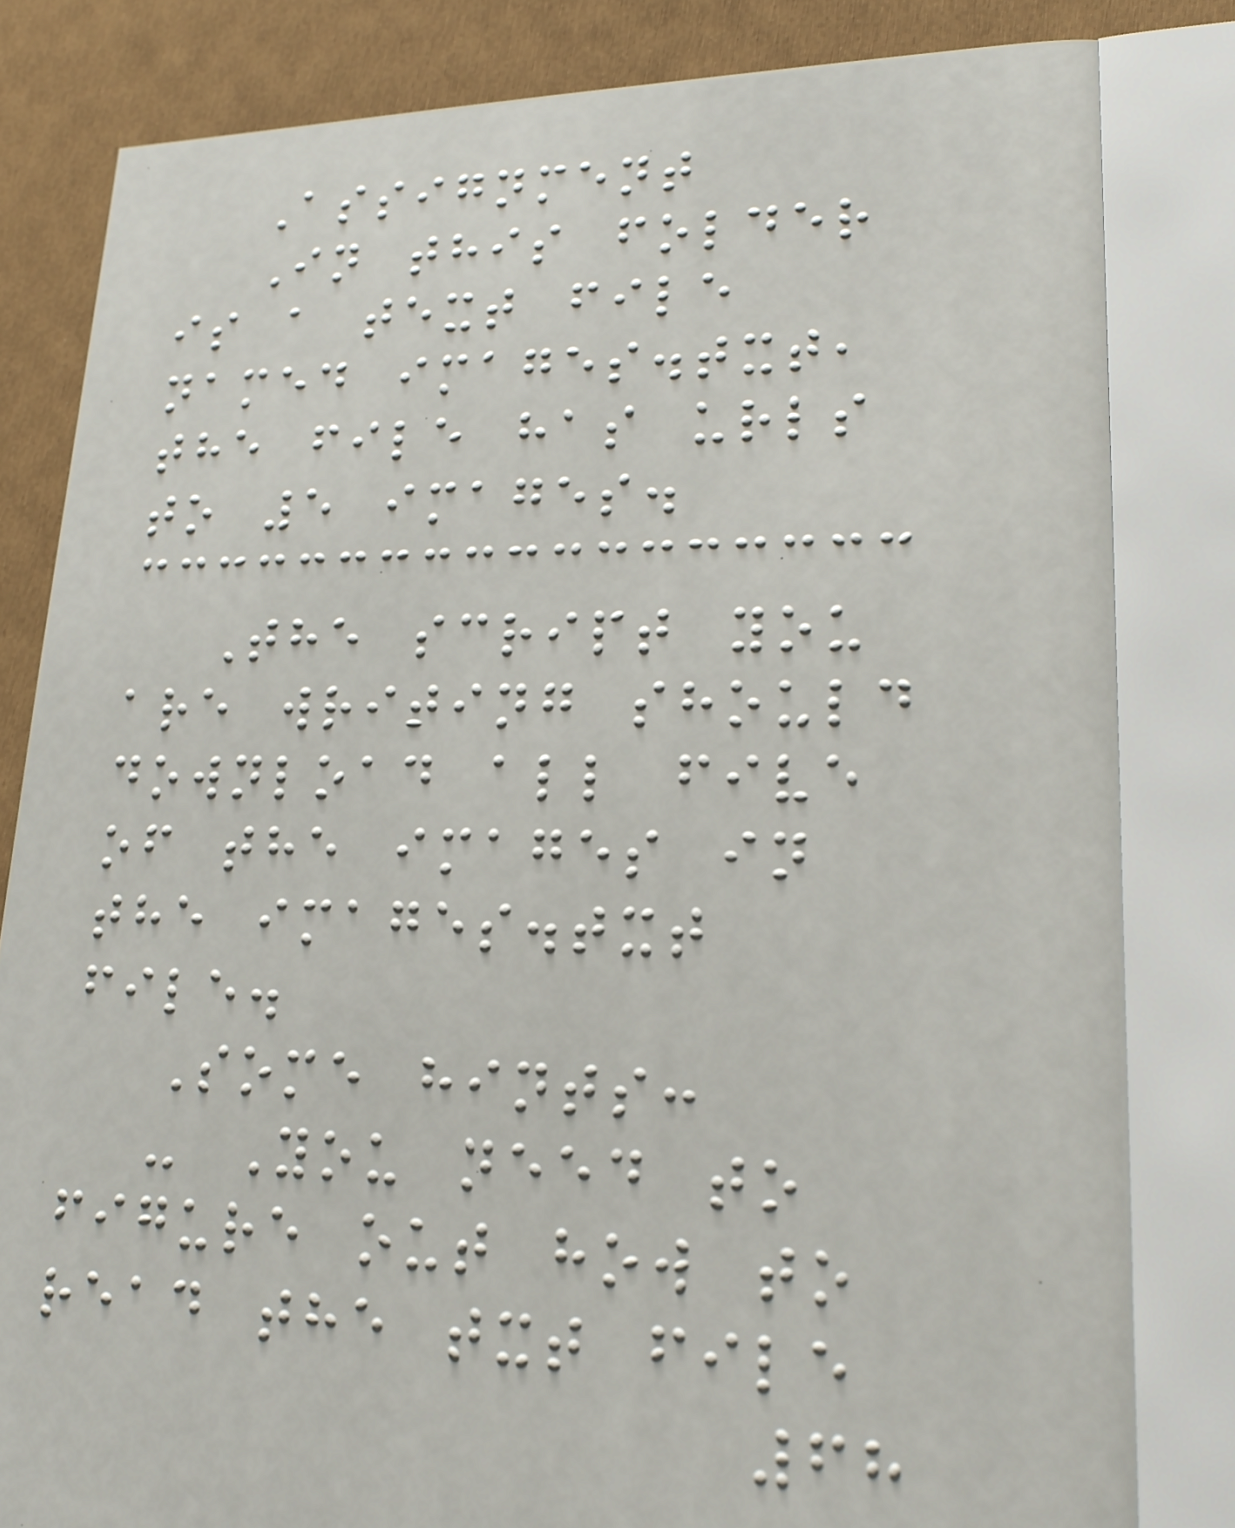Assignment
In this folder
is a text file
named images.txt,
the file has urls
to 5 images.
The script you
are writing should
download all five
of the images in
the images.txt
file.
Some hints:
- You need to
figure out how to
read the txt file
68
